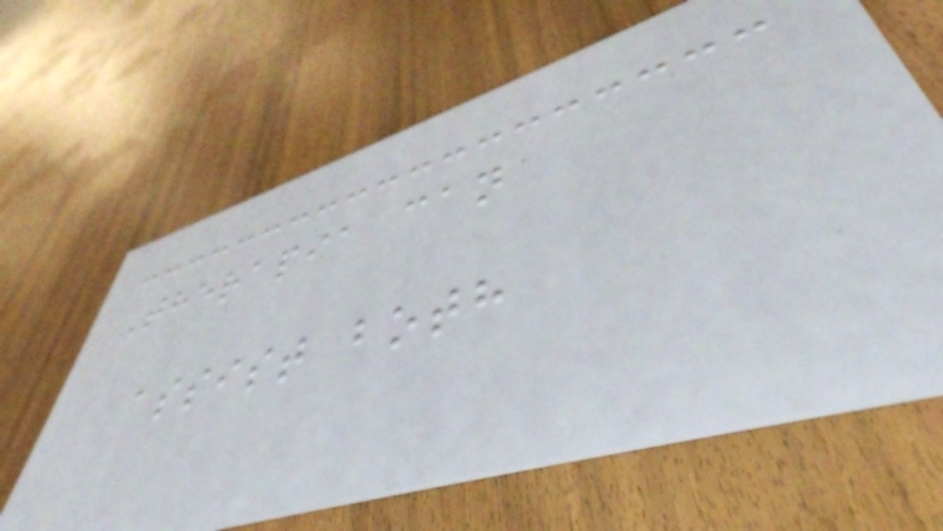Therapia can
assist both
